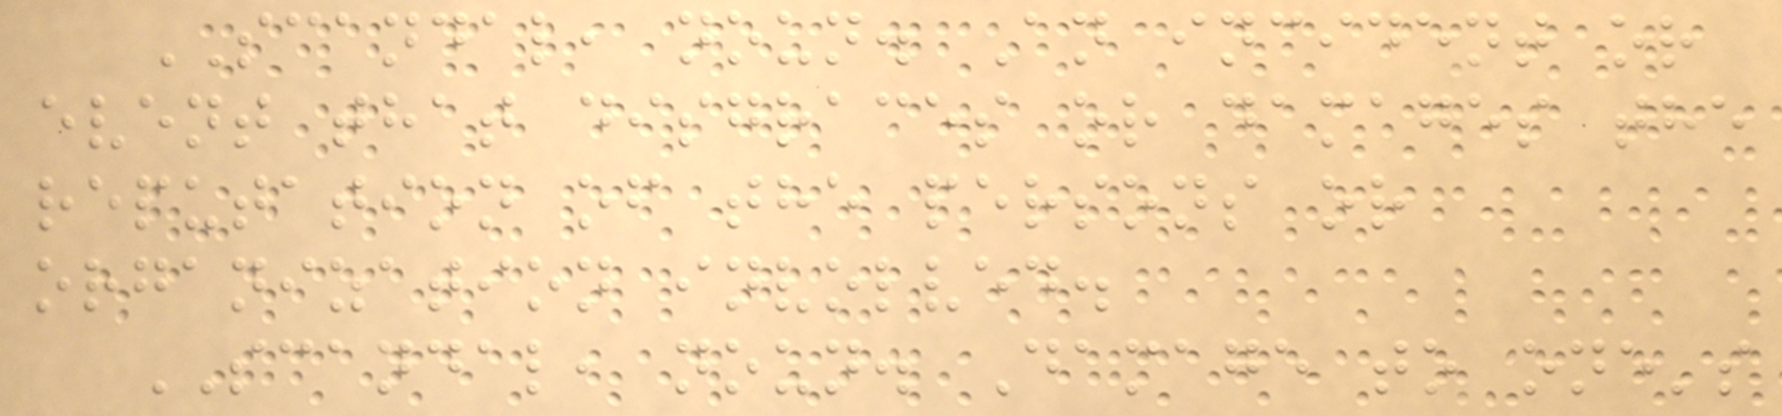SCANDAL, noun. An incident or
event that disgraces or damages the
reputation of the persons or
organization involved.
SCANDAL, noun. Damage to one's
